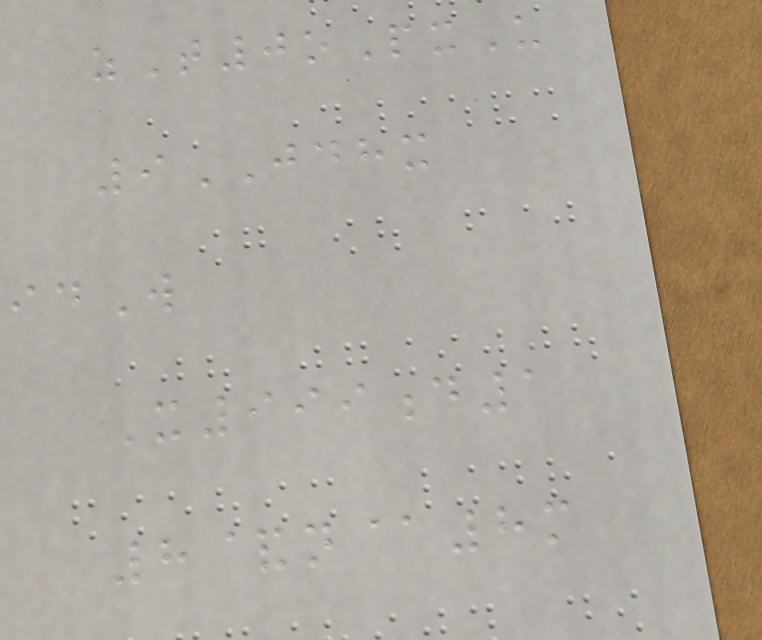zT0oPxU
9JDHX
idW
X999d1
8&n@8m
